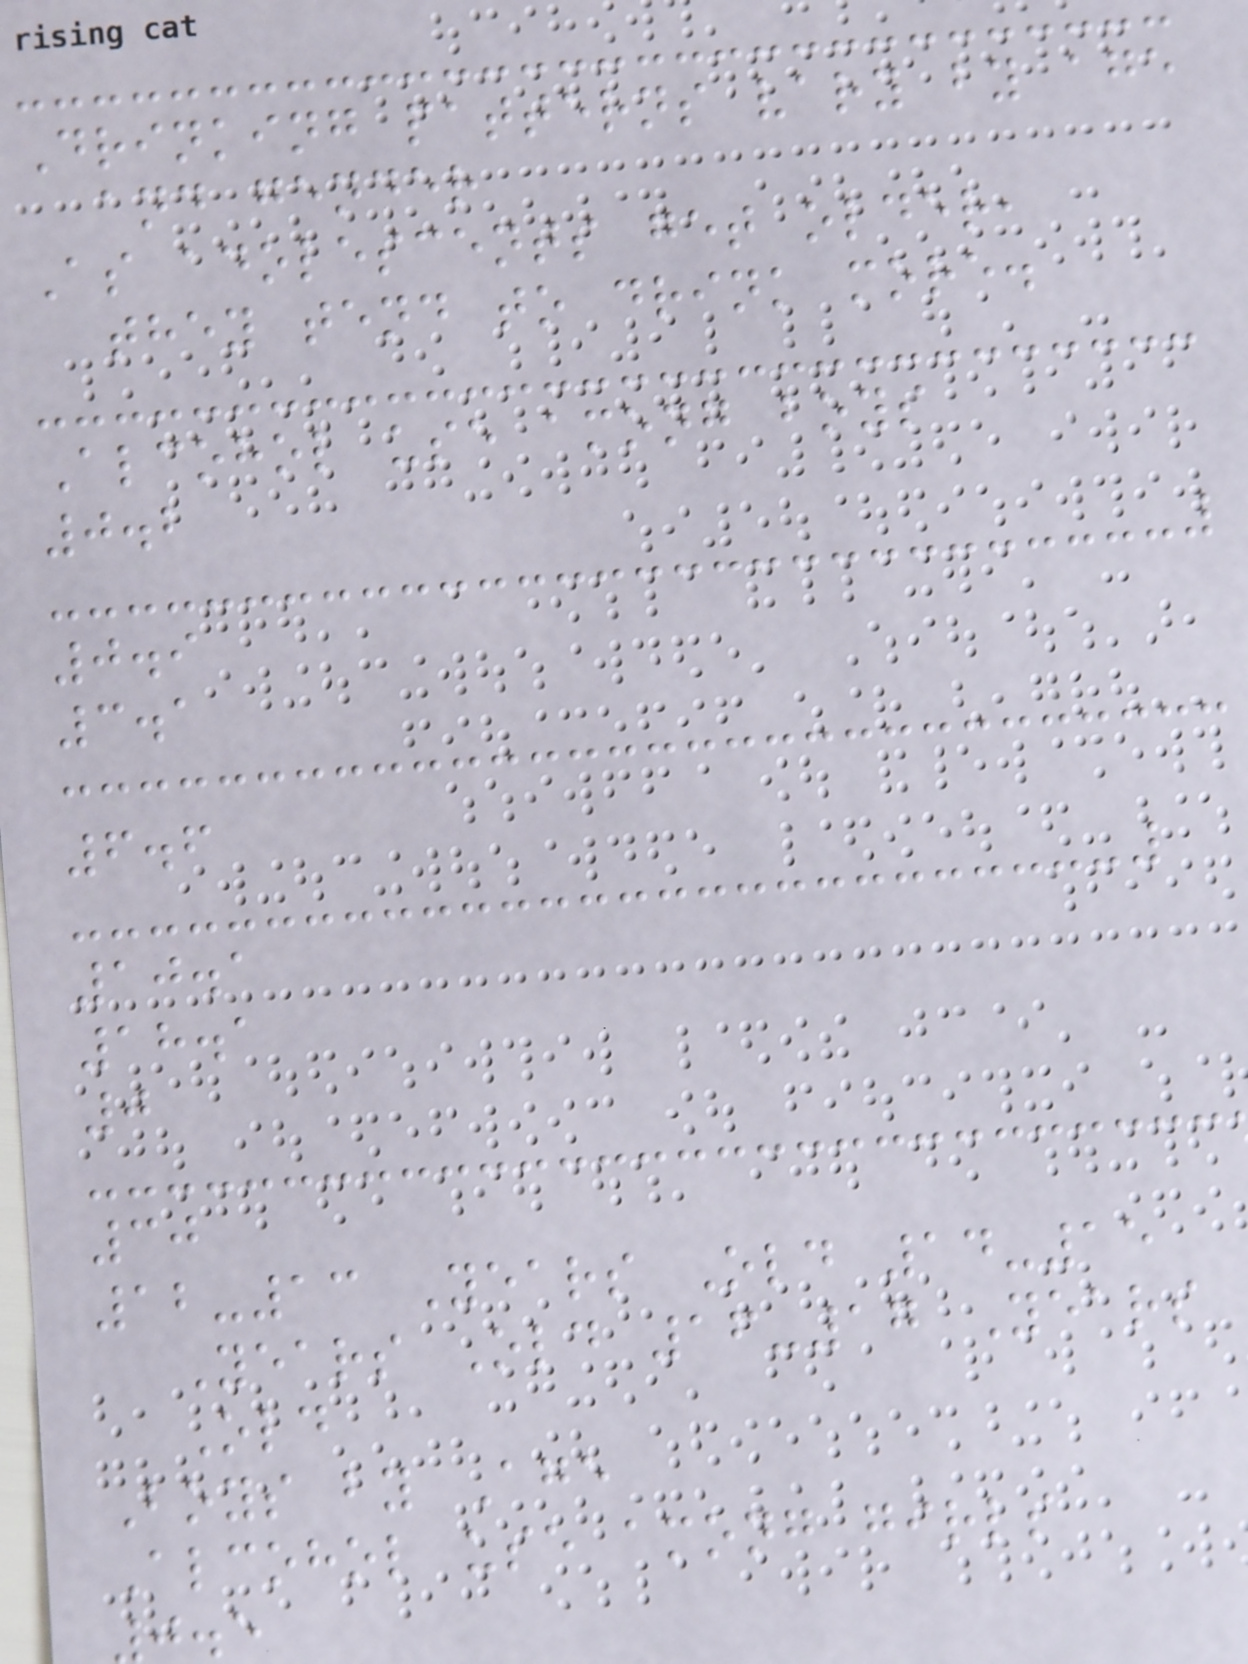Drinking patterns vary by age
and gender
As adolescents get older,
they tend to drink more.
Alcohol use among boys
0.2
0.9
3.1
6.6
10.1
18.1
0
30
12-13 Years Old 14-15
Years Old 16-17 Years
Old
Boys by Age
Alcohol use among girls
